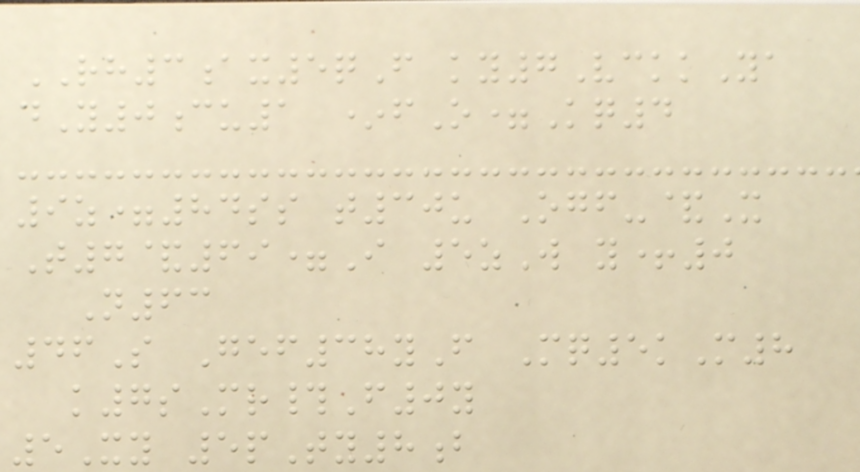RH3ax5qF ky7VckkYa
dY0cu1 *fO=Kq4
9z=84ss t30u Ogf-&X
T7&69=I 5zW y+0
N63
46S Gef38yF Mq5kM8
k7sMr#F0y
5Xy 5pTy8b
